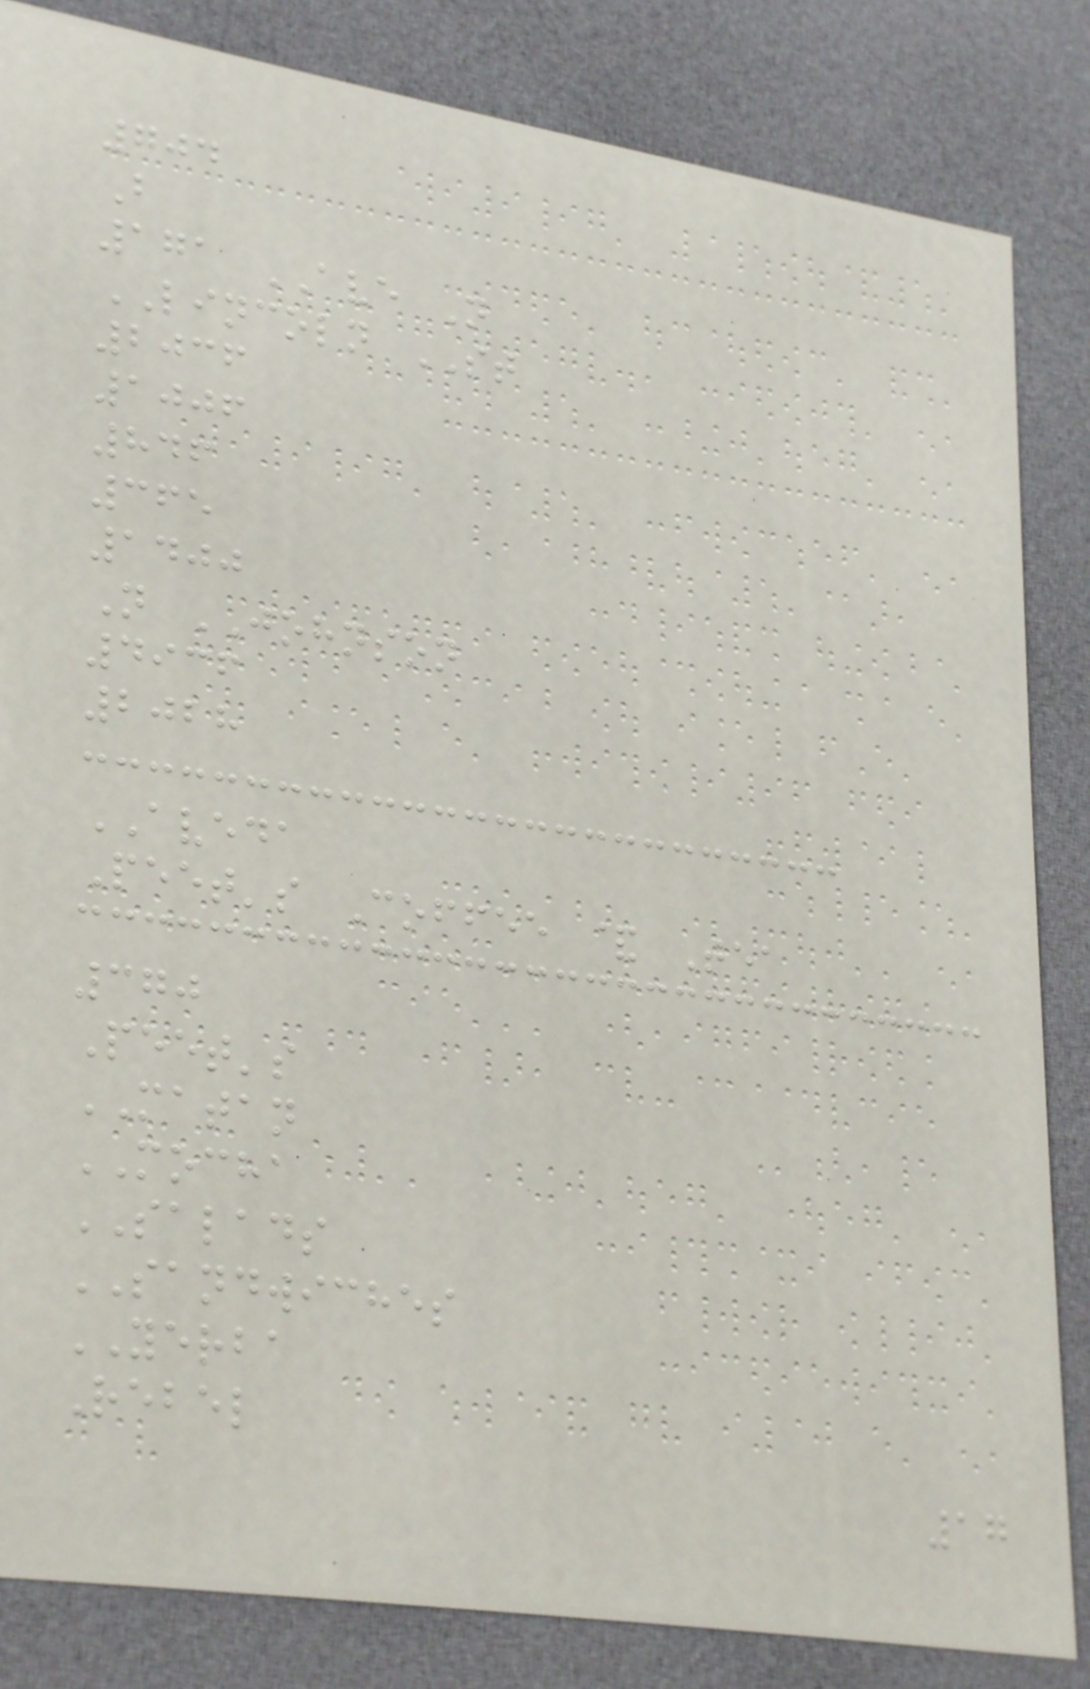704
B
171 AVE N
LINCOLN ST
2036
1006
846
365
1400
N JOHNSON
4936
2028
AVEDA
Peet's Coffee & Tea
370
Peet's
MATAN
MOCHA
SALADS
SANDWICHES
YERBA
Rebel
17
